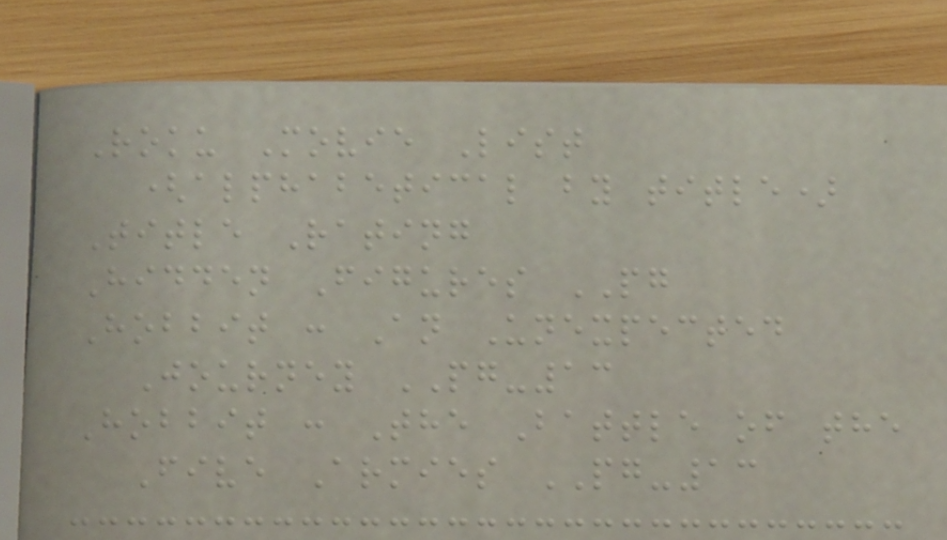Roku Movie List
(alphabetical by title)
Title Rating
Hidden Figures PG
Hobbit : An Unexpected
Journey PG-13
Hobbit : The Battle of the
Five Armies PG-13
